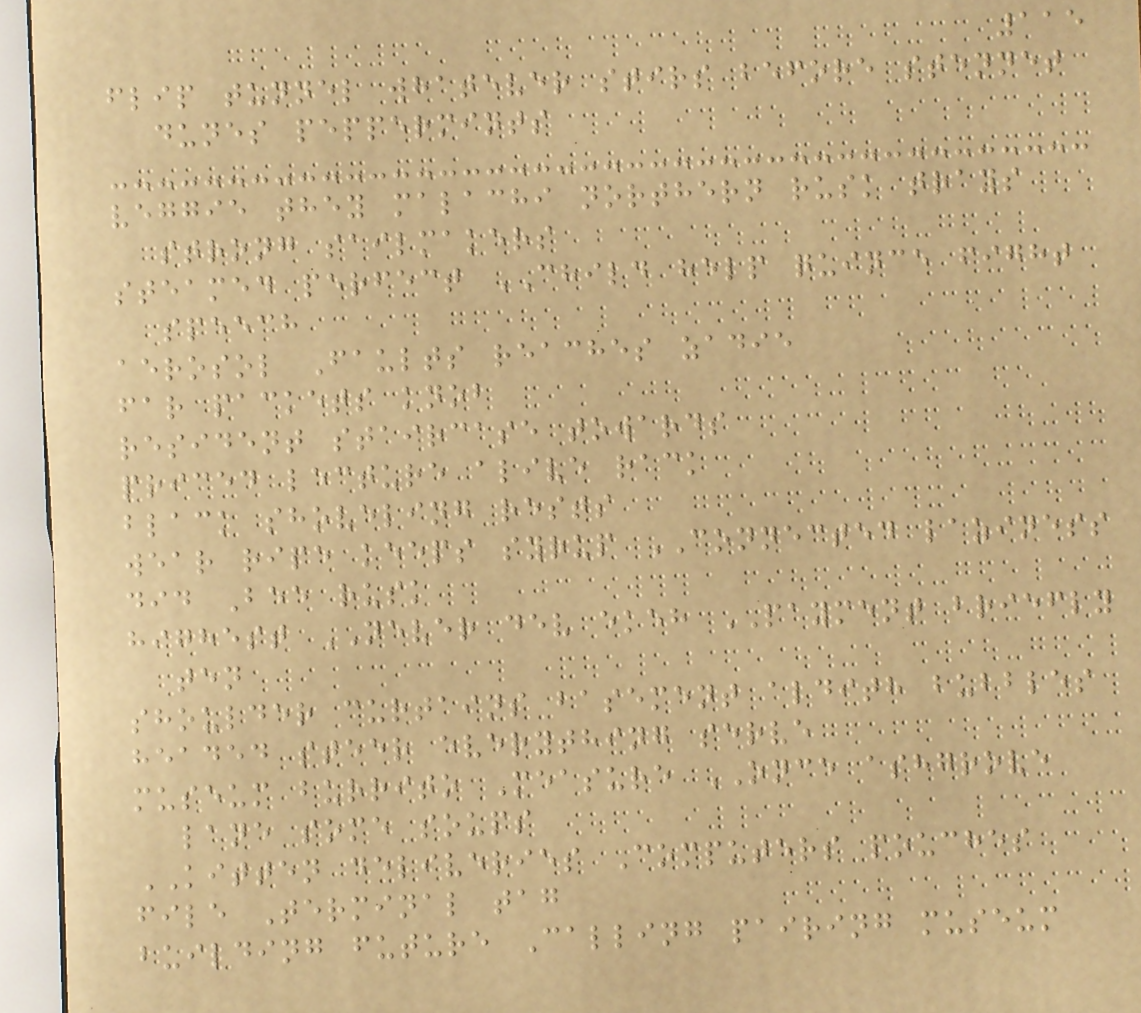115
flip tunnel whatever stirs before stennet
dunes peppermints
veggie they malachi northern rusk trays
strong sailmakers
steamed perfect CHILD help quince fight
speech
aerosol Faults reaches zadie
far packets knob
resident staircase towards
priced lecture alive rack
black shoveling rests
wear ripe keeps syrup CONNECTED laziness
did Bee rusk
highest NEVER dev ekeh PAYMENT briefly
ten
shoulder curtains basement aldith bubbles
headed steer everything serve
museum burrito Measure ONCE ashgrove
lane some soups
KITTEN deliveries Computers pouches
file Terminal tag
building future Calling pairing museum
